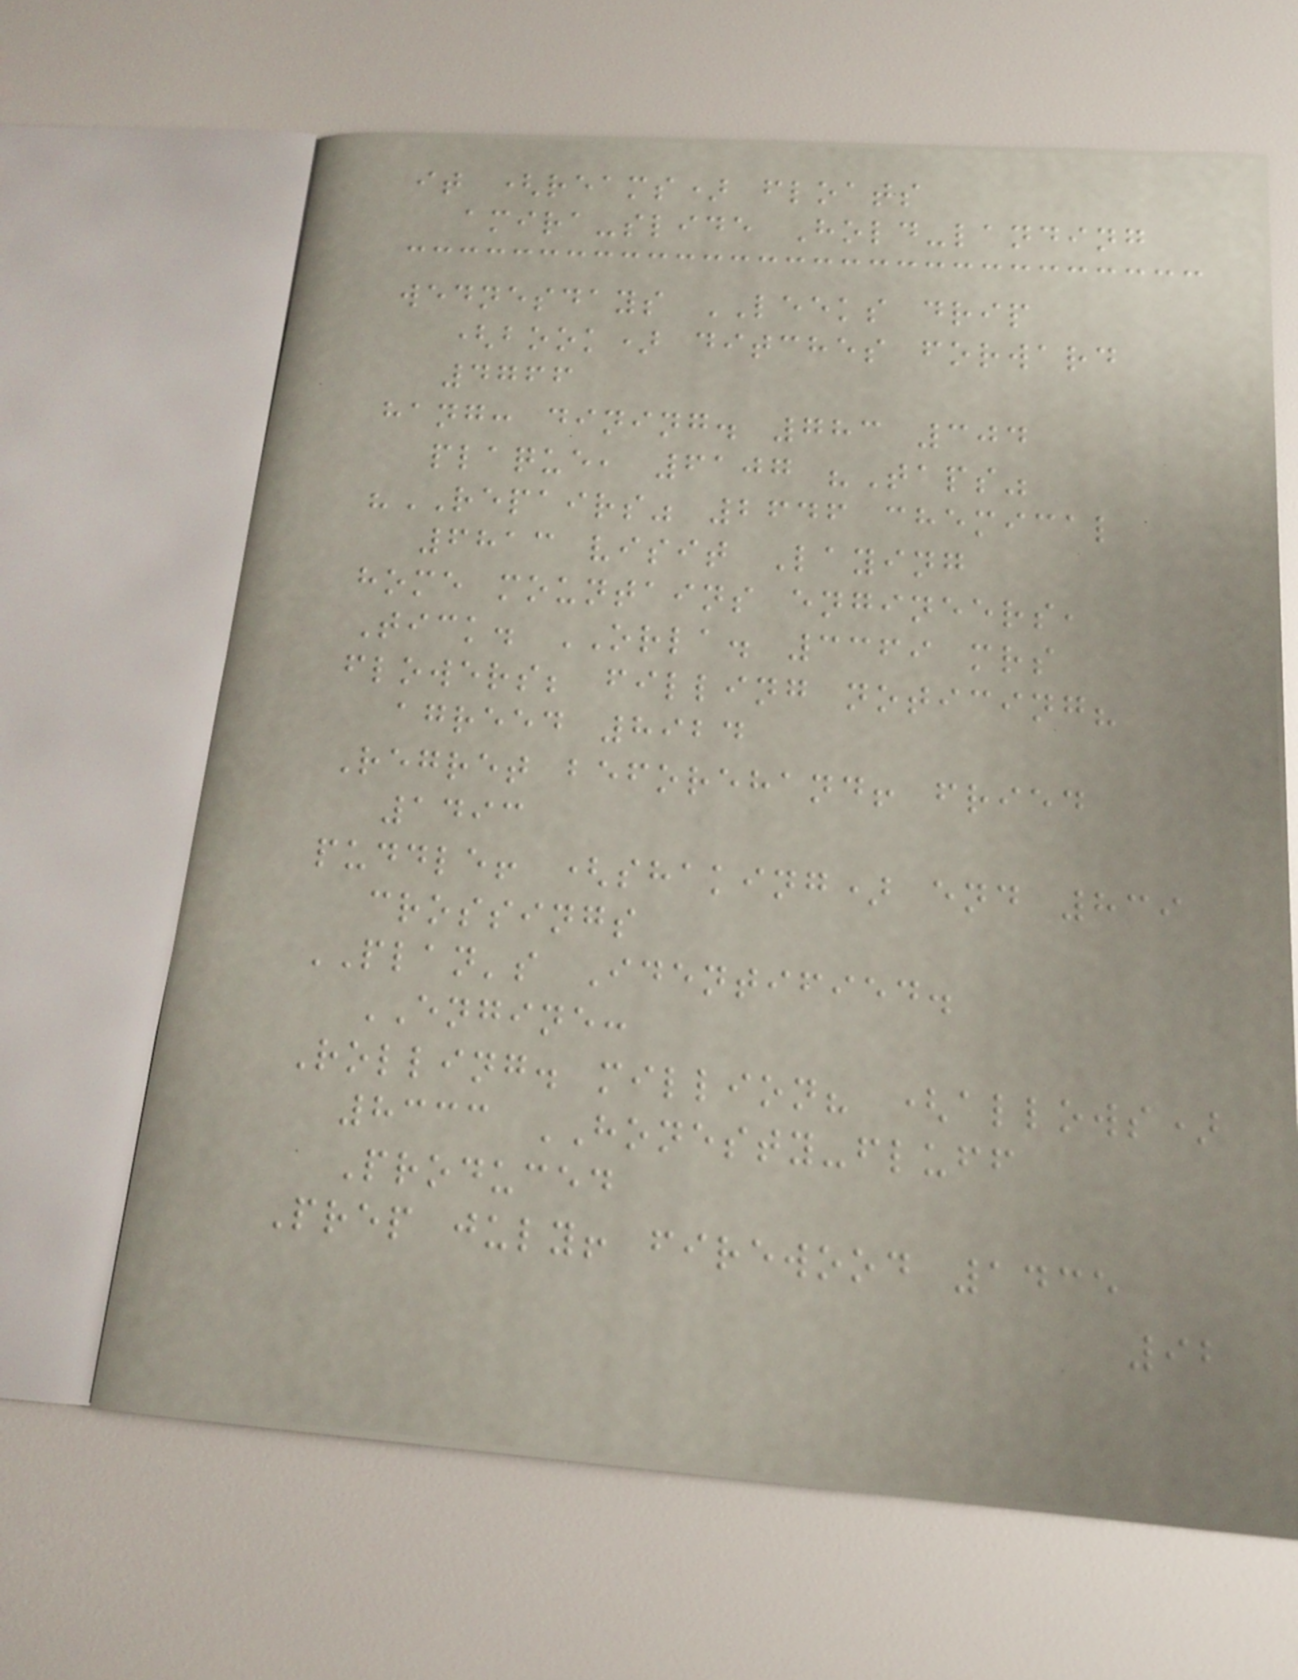it (reams) floats
amira-slide Hold-landing
wednesdays LEEKS drip
(book) ditches forward
4766
hang: dining. 783 304
plaque, 6107 "Taps"
"REPAIRS" 2646 chemical
6813 visit Laying
home mountains engineers,
Tick. ORLA. 3369 mrs
flowers; filling noticing?
agreed 8924
Regret beforehand! fried
1493
puddle! (shaking) end 839
crossings
PLAN's Identified.
ENGINE:
Rolling. million? (allows)
8333 HONESTY-fluff
Produced
Prep july! firewood 1435
92
